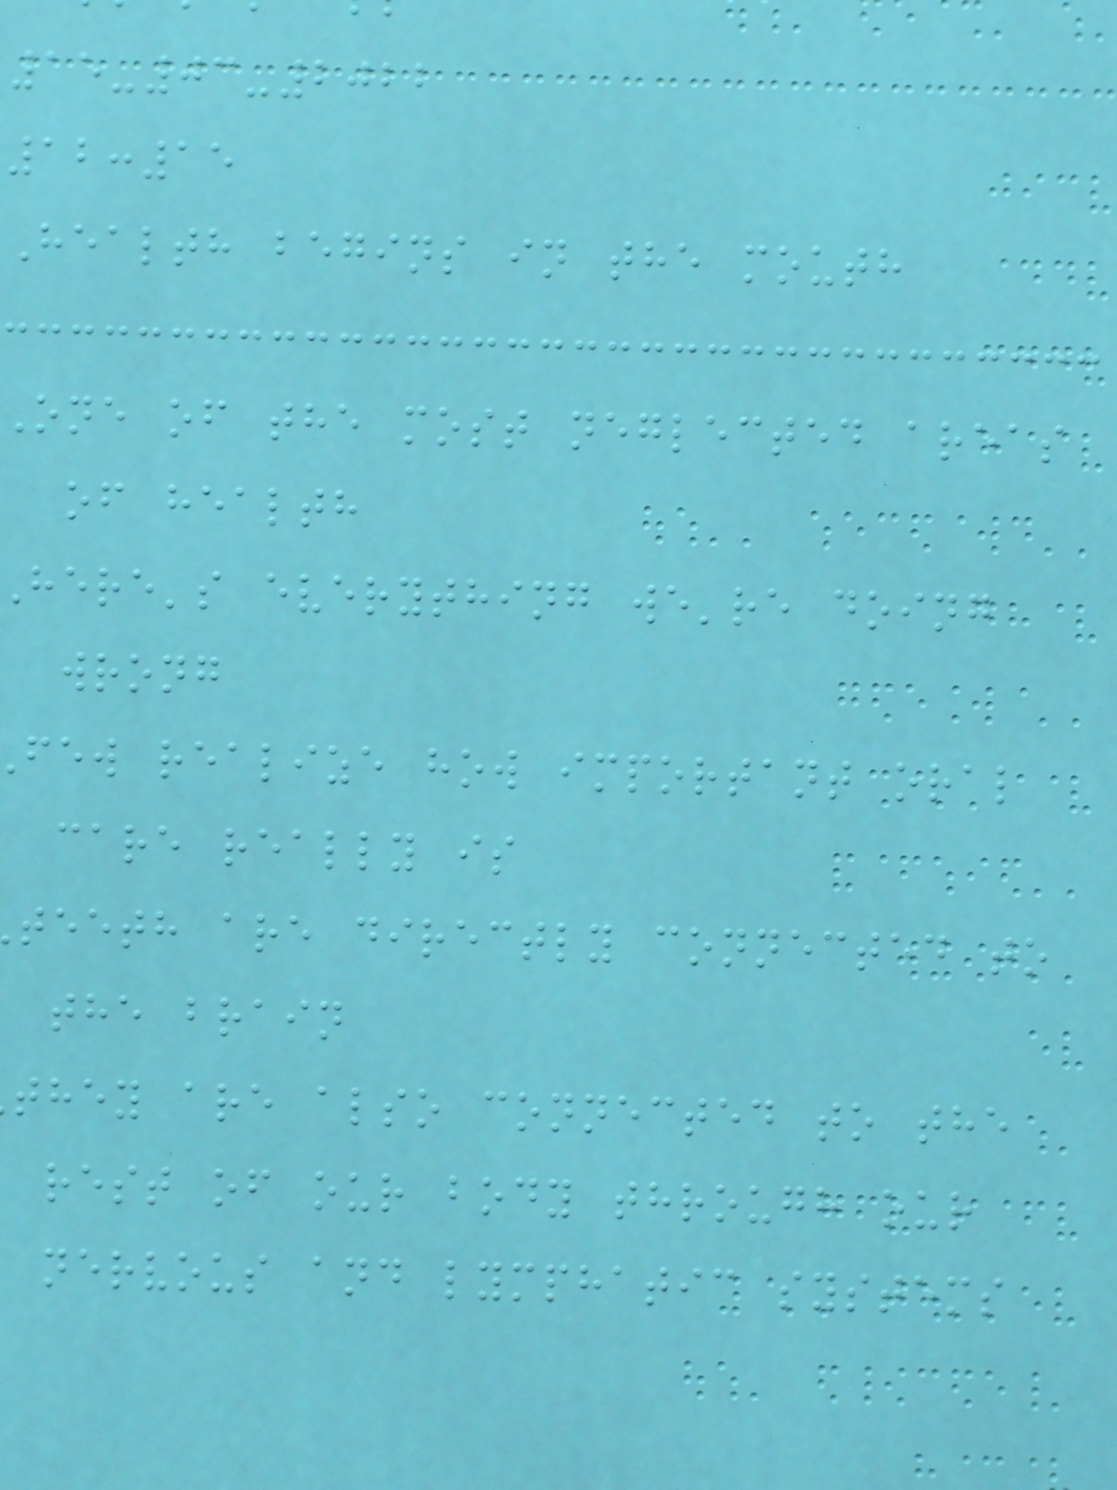15-03-2022
12:15
Health begins in the mouth
One of the most neglected areas
of health
here's everything we're doing
wrong
few realize how important oral
care really is
teeth are directly connected to
the brain
they are also connected to the
rest of our body through our
nervous and lymphatic systems
